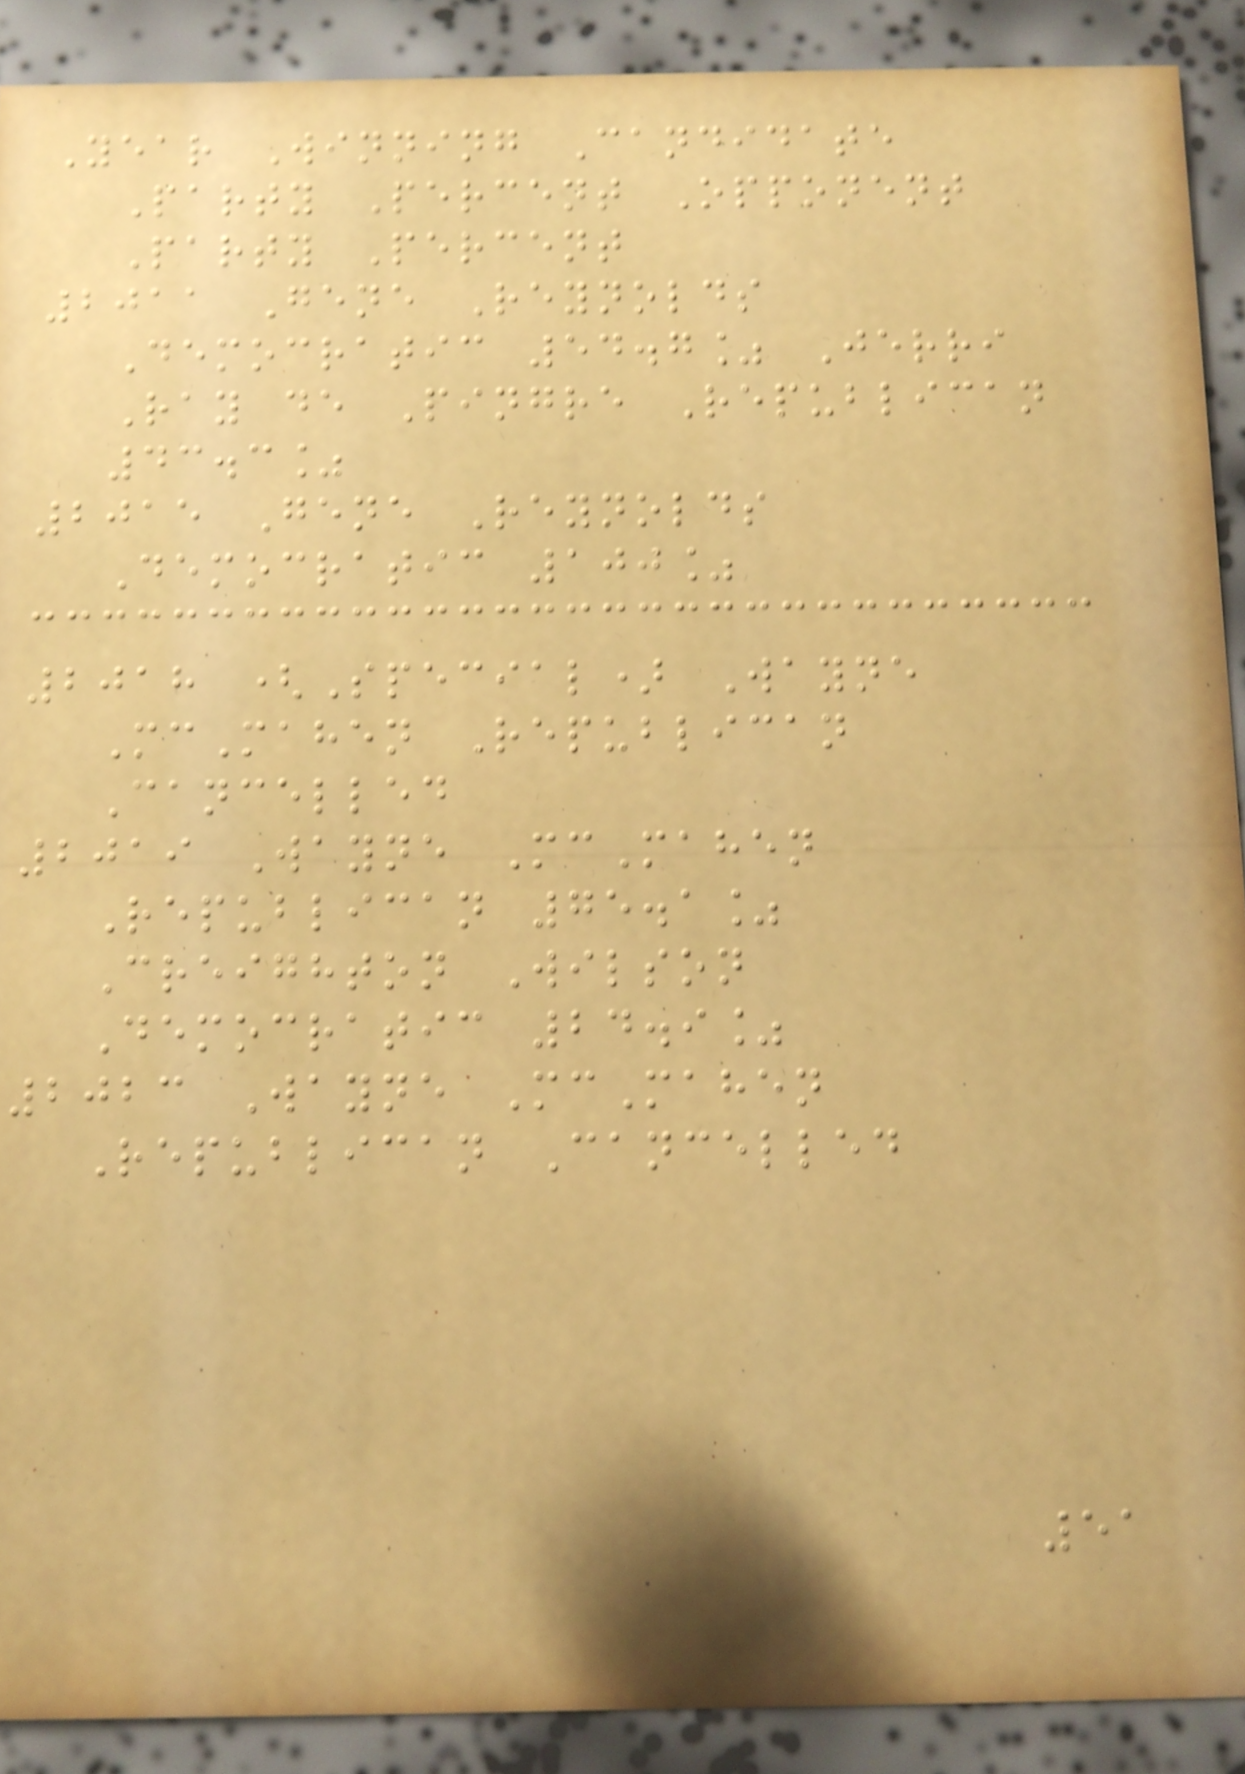Year Winning Candidate
Party Percent Opponent
Party Percent
2011 Gene Reynolds
Democratic 54.7% Jerri
Ray de Pingre Republican
43.3%
2015 Gene Reynolds
Democratic 100%
2018 (Special) Wayne
McMahen Republican
Cancelled
2019 Wayne McMahen
Republican 75.1%
Creighton Wilson
Democratic 24.9%
2023 Wayne McMahen
Republican Cancelled
51
